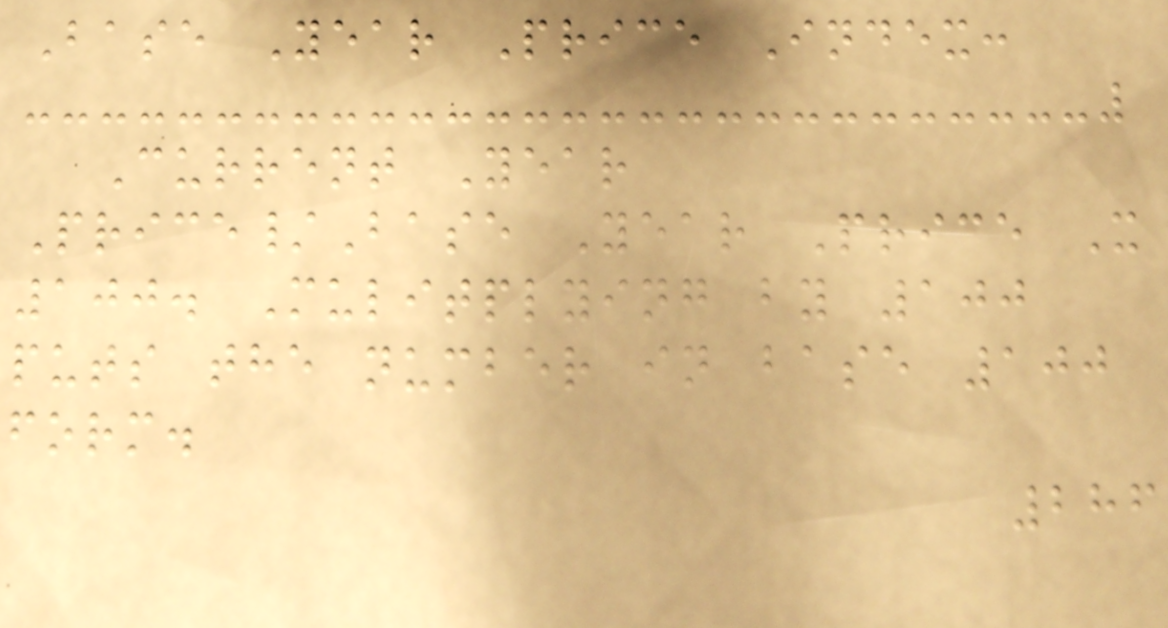Base Year Price Index:
Current Year
Price/Base Year Price X
100. Mulitplying by 100
puts the number in base 100
form.
286
